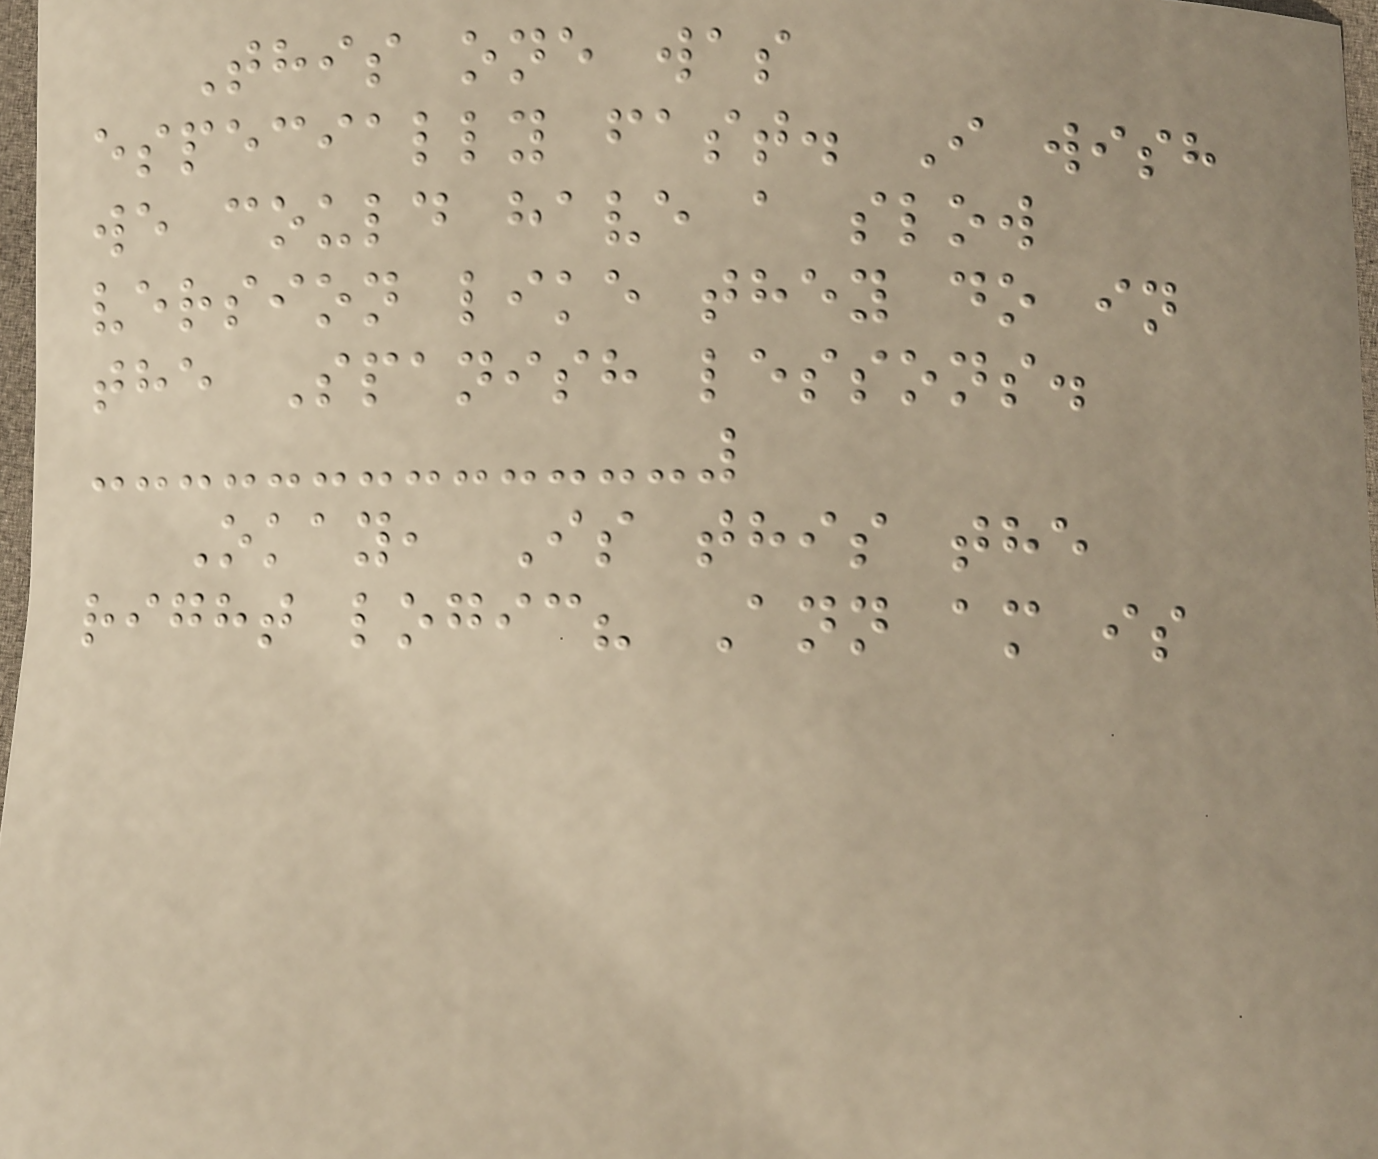This one was
especially fast. I wish
we could have a slow
version like they do in
the Spanish lessons.
Okay, Is this the
right logic? Ann am is
